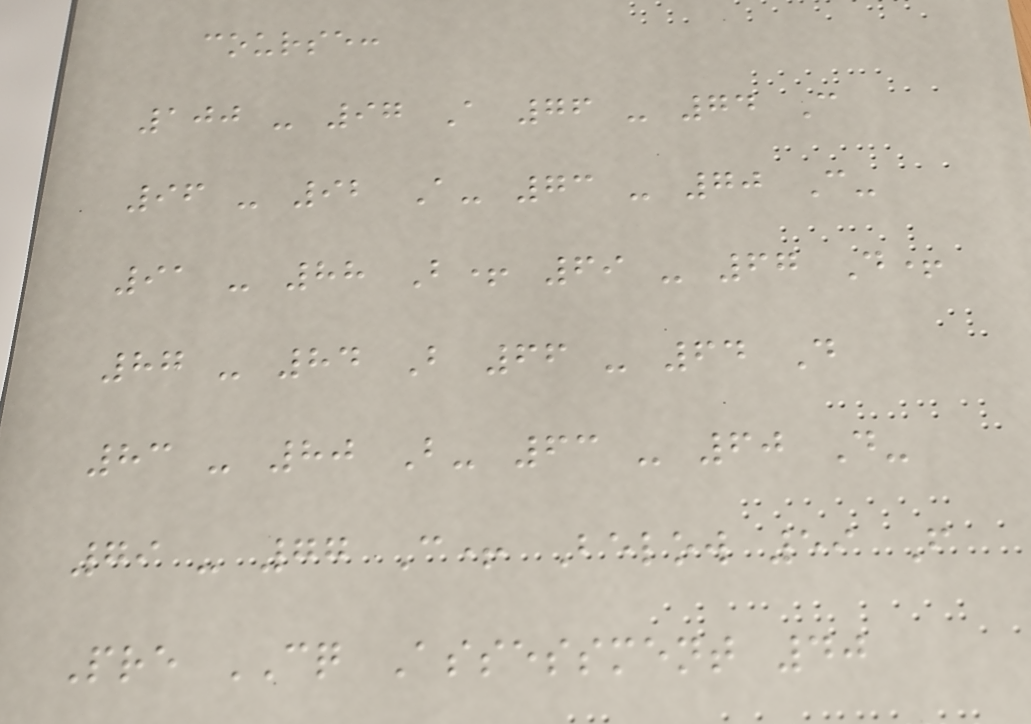course:
100 - 97 A 76 - 74 C
96 - 92 A- 73 - 70 C-
91 - 88 B+ 69 - 67 D+
87 - 84 B 66 - 64 D
83 - 80 B- 63 - 60 D-
79 - 77 C+ Below 59 F
Pre CQ Assessment 40
